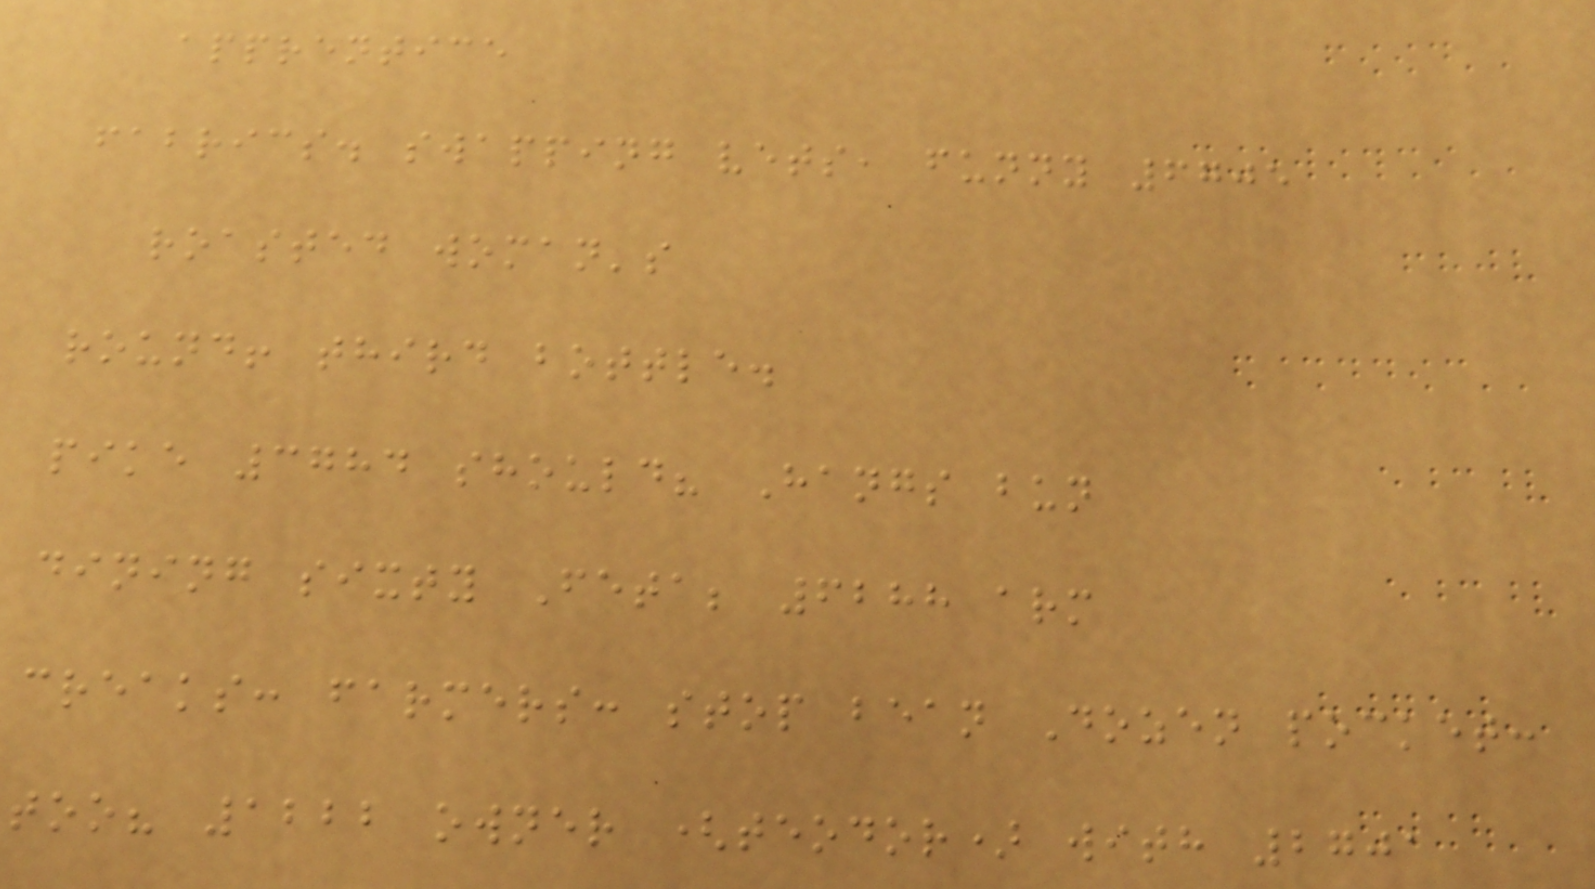apprentice
fabrics. swapping vets, funny 6705
roasted woman's
round! third bottle.
pike 3784 should? Hangs bun
dining sixty Feta; 6288 arm
creaks: farmers: stop bean Dozen pocket:
too? 1222 owner (teodor) with 2701
